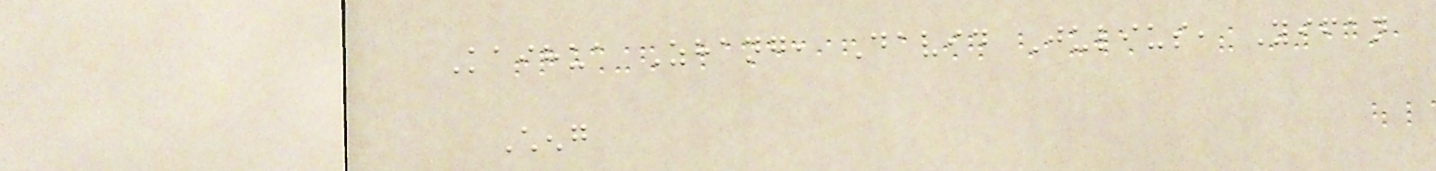Kaihua Zhang, David Julius, Yifan
Cheng
